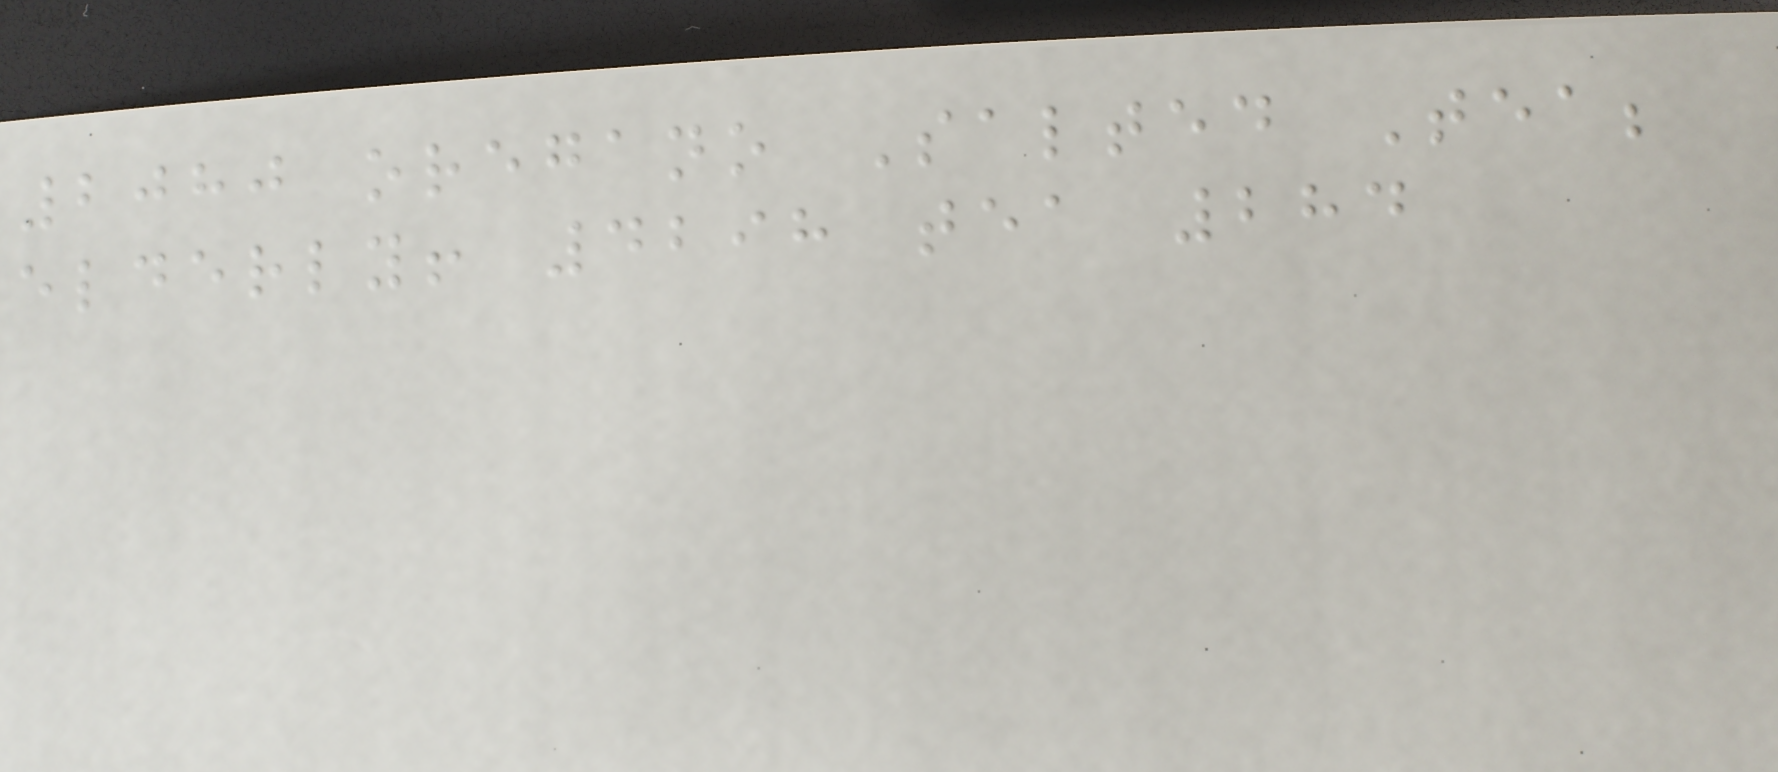2080 oregano Salted Tea;
elderly! 4298 tea 284
